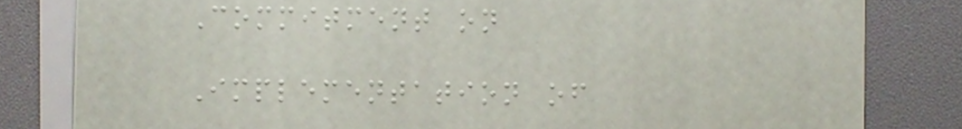Commitment on
Implementation of
